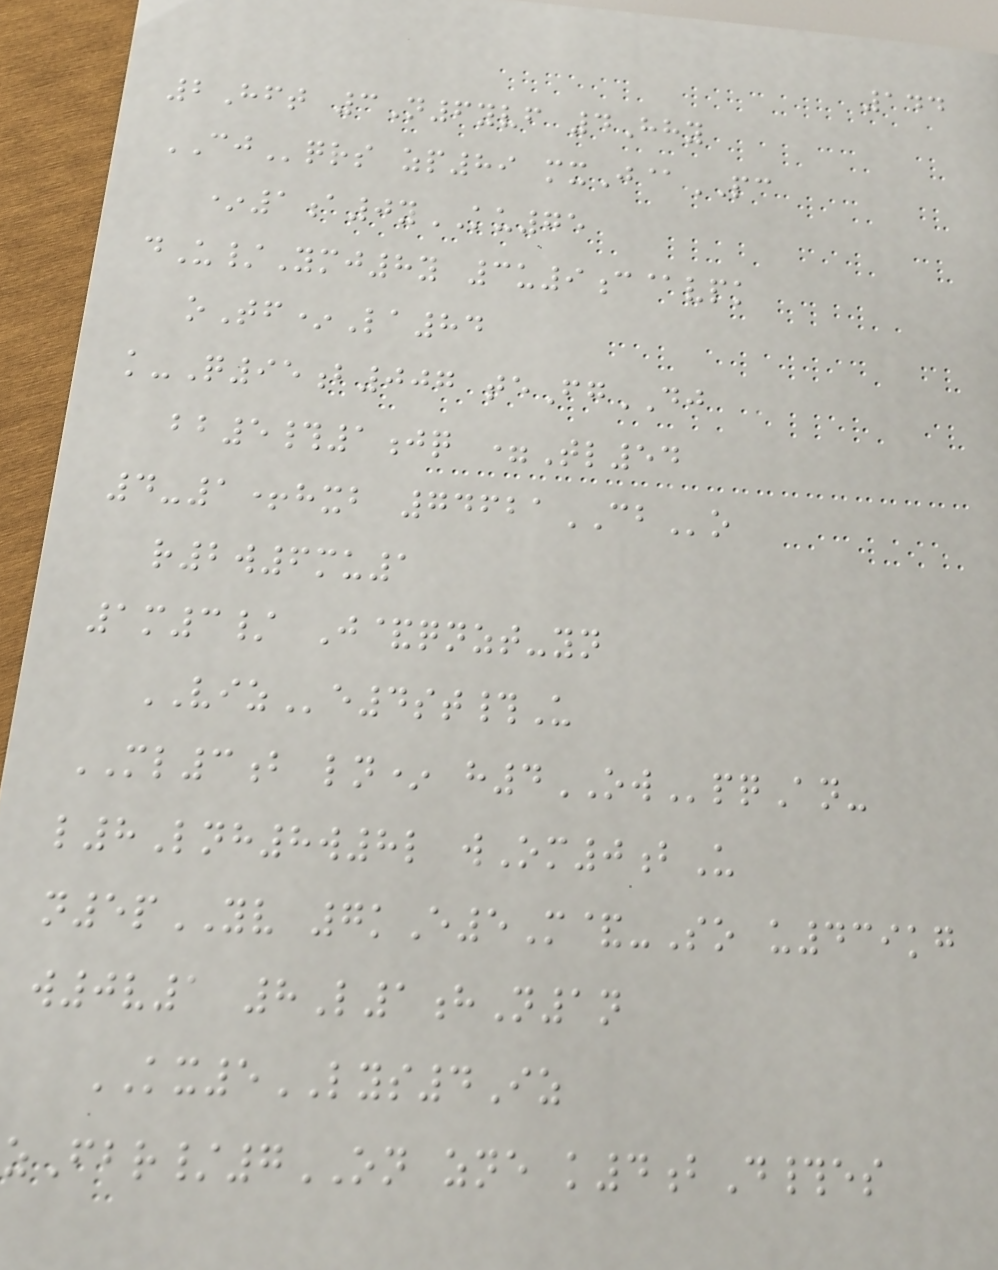144
2Hft 3N6yvf 4Hhy
CJqrs zp89 mxJ@PC
*1a0yKU75
dU/Ymj8y 3u9c@vpk
oTf*La84
k-Q95b007 teFgDJ
bb5#1jq =Tl54
4-1+hxb 74621CBo
r2w6mu1
1m3/ J&qnzt-yn
VIZe4st#U
ML3b ln* h4OWpqAn-
l8Lnh8w8l wOm0bU
n5pYV 7kE5M&-So u439kg
w0v1 8L1hN1n
KX5LYS4Iz
zFbr/7ON zne k4bD#es
